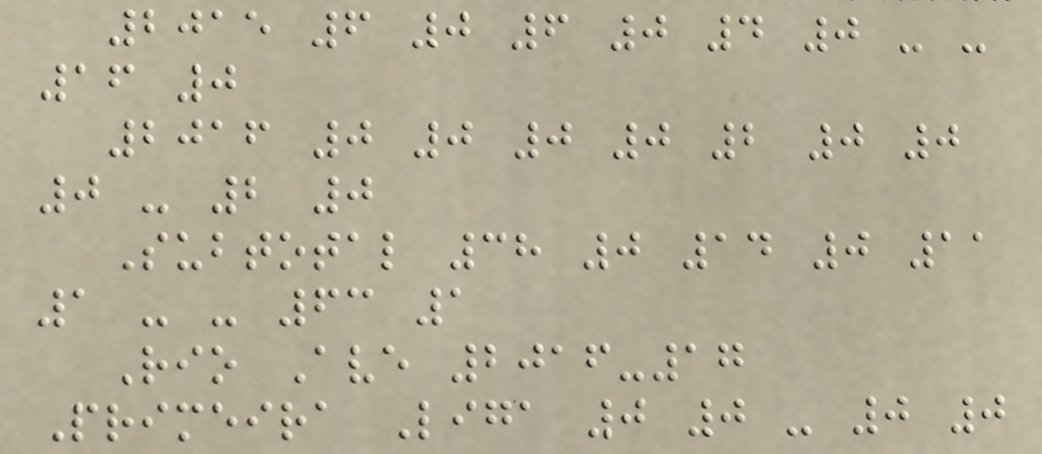2015 6 0 6 0 4 0 - -
16 0
2016 0 0 0 0 2 0 0
0 - 2 0
Subtotal 38 0 14 0 11
1 - - 63 1
Rio Ave 2016-17
Primeira Liga 0 0 - 0 0
